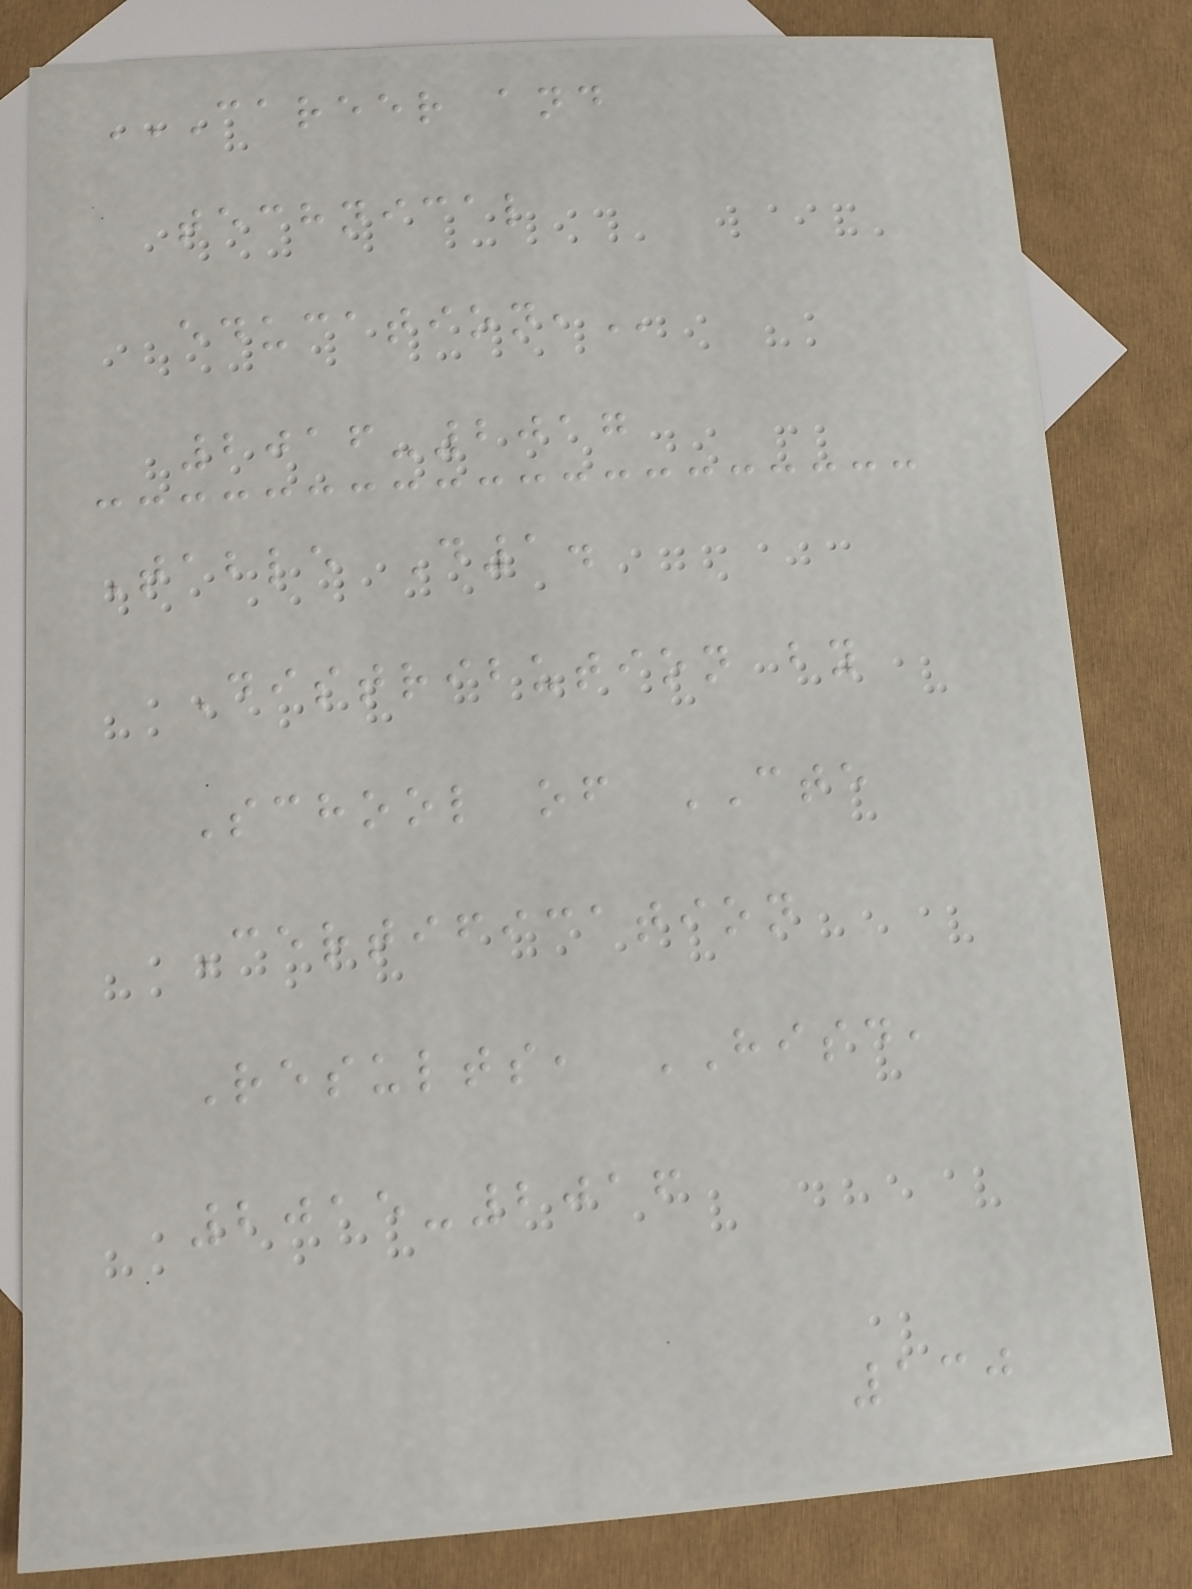CAREER AND
TECHNICAL
EDUCATION,
2016-2017
Table D1.
Distribution by
School of CTE
Certification
Results, HISD,
2015-2016
130
